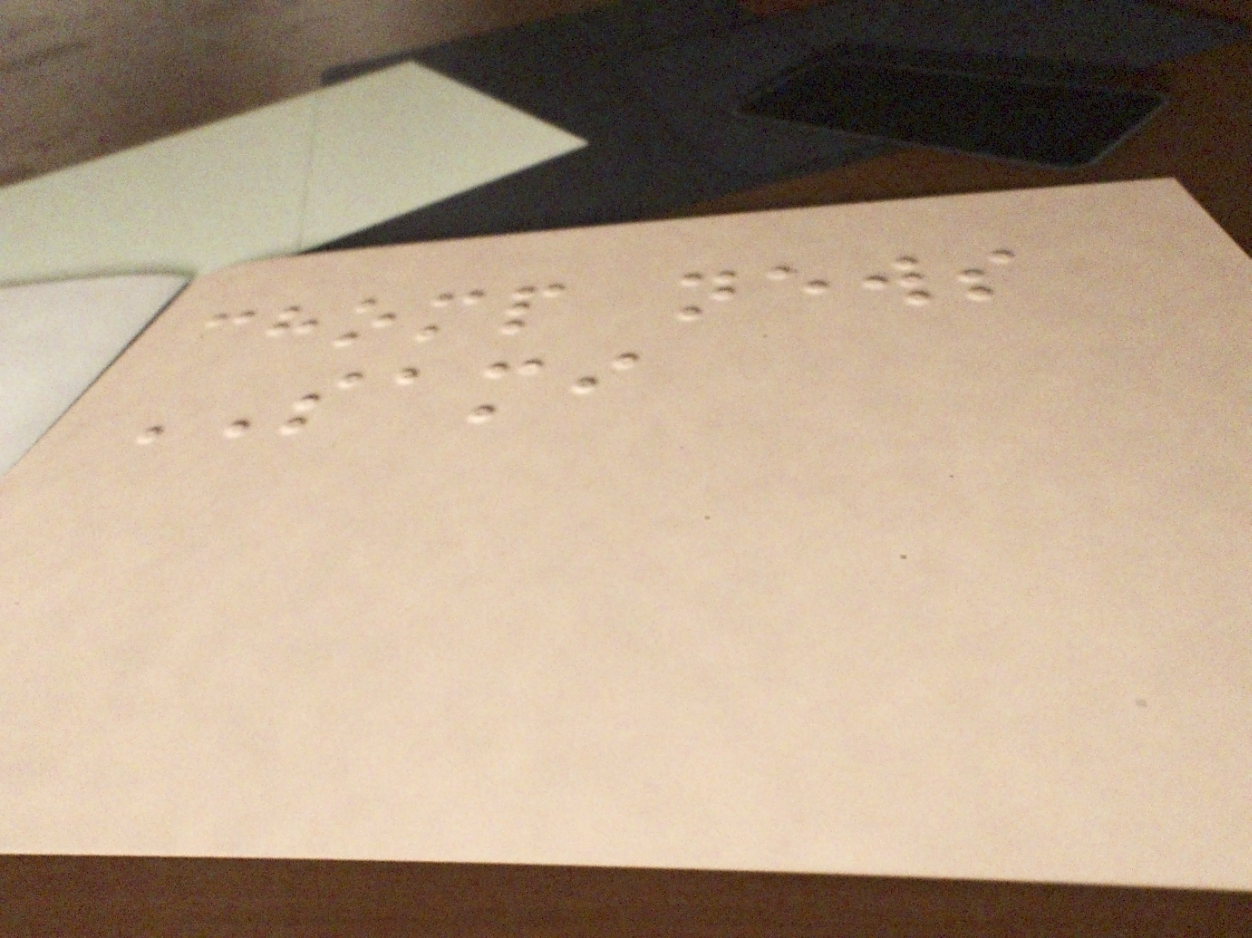chomp news
SAMI
